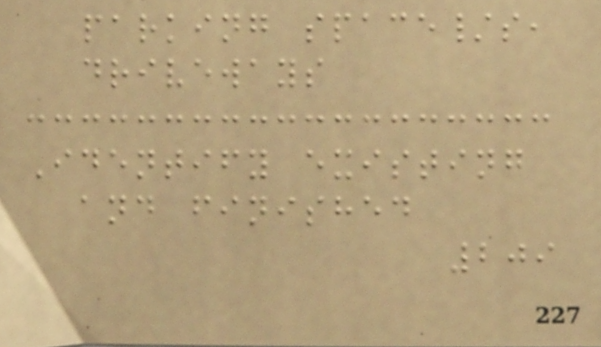parking space/s,
driveways
Identify existing
and finished
209
